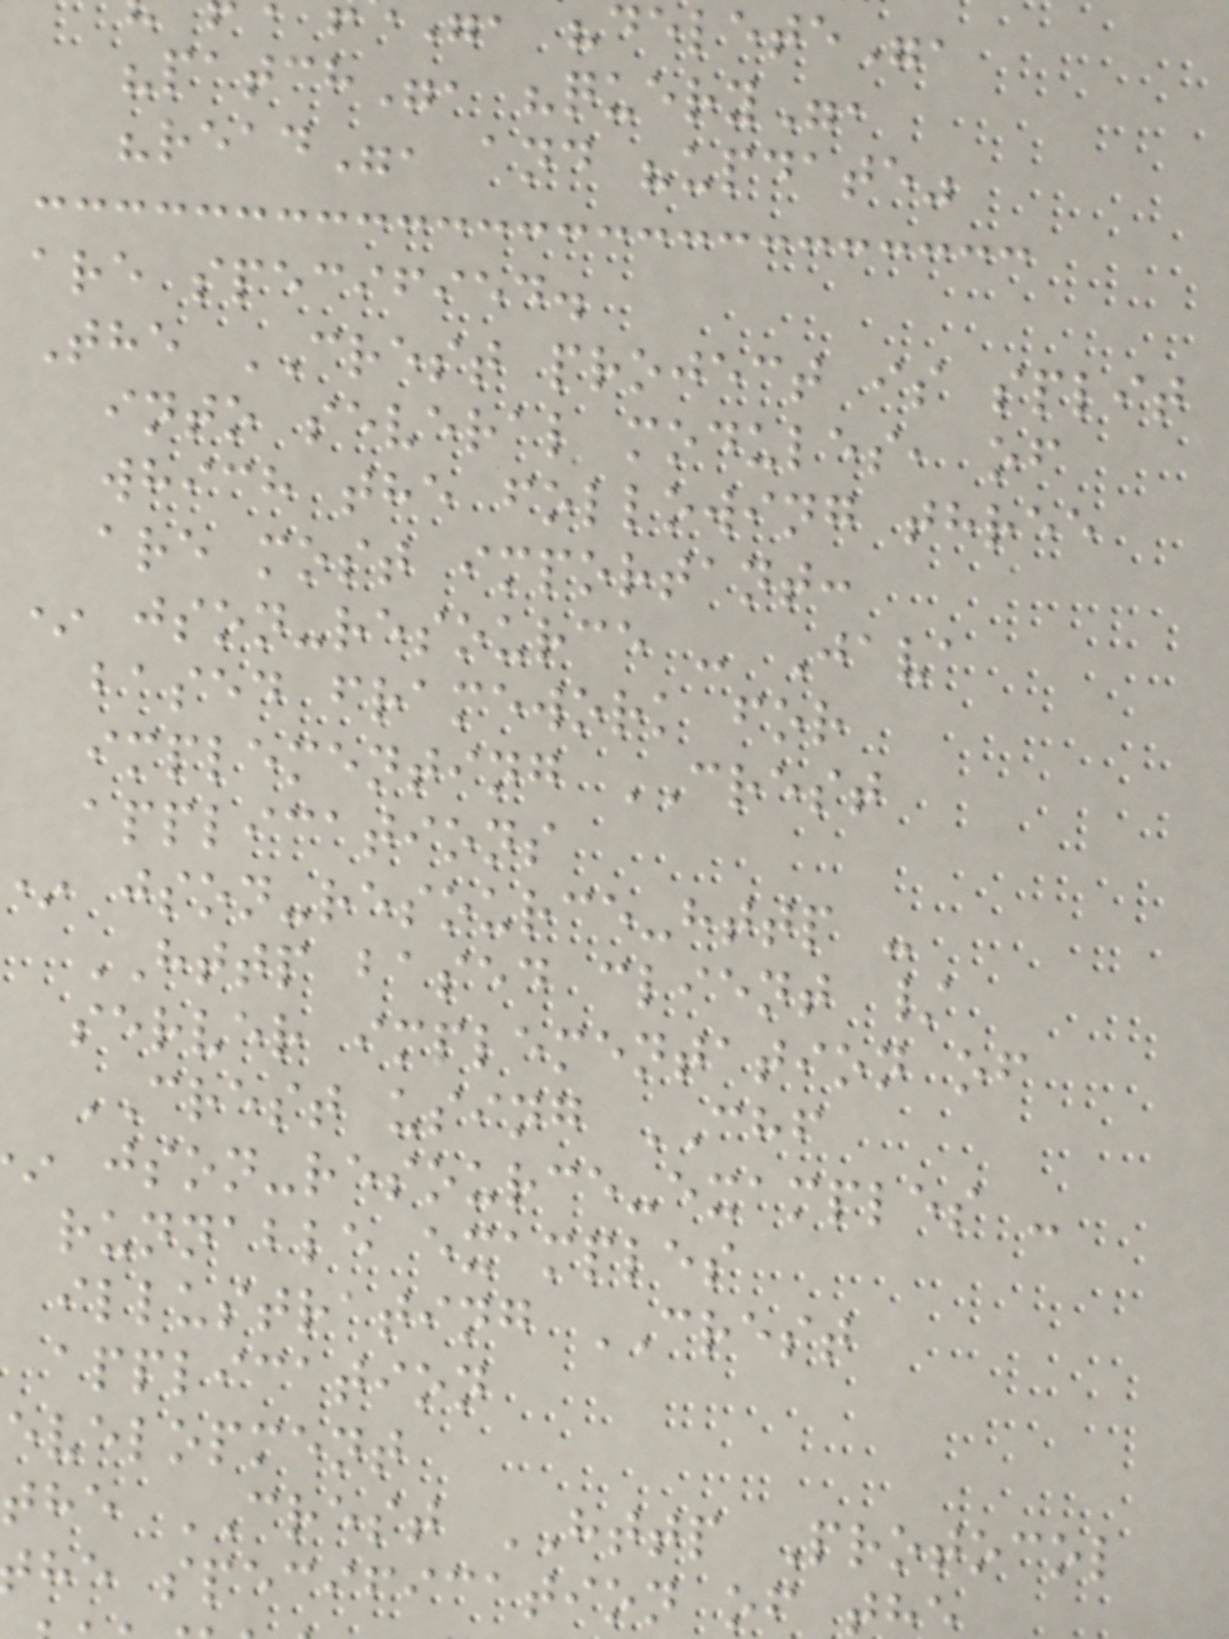"delete",
"patch", "query",
"read", and "update"
are specified.
The CREST project is split
into several modules, of
which the following three
are most important:
* json-resource - Java
based framework for
implementing CREST
applications
json-resource-http -
HTTP based client /
server implementation of
CREST using CHF
json-resource-examples -
runnable examples
illustrating CREST
application
evelopment
the CREST HTTP Protocol
he specification of t
